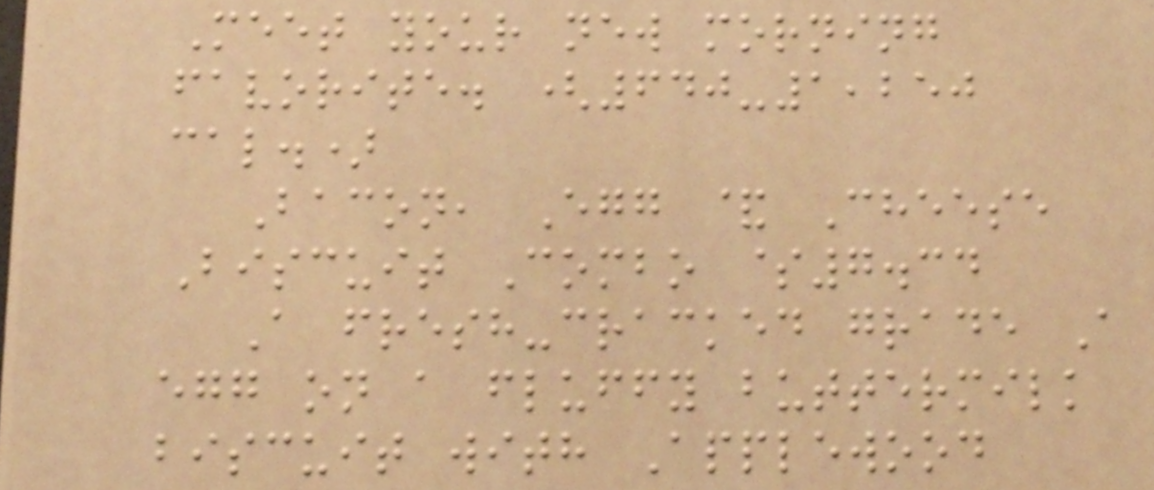Meet your new morning
favorite. (640-1,250
cal.)
Bacon, Egg & Cheese
Biscuit Combo $7.34
A fresh-cracked grade A
egg on a fluffy buttermilk
biscuit with Applewood
